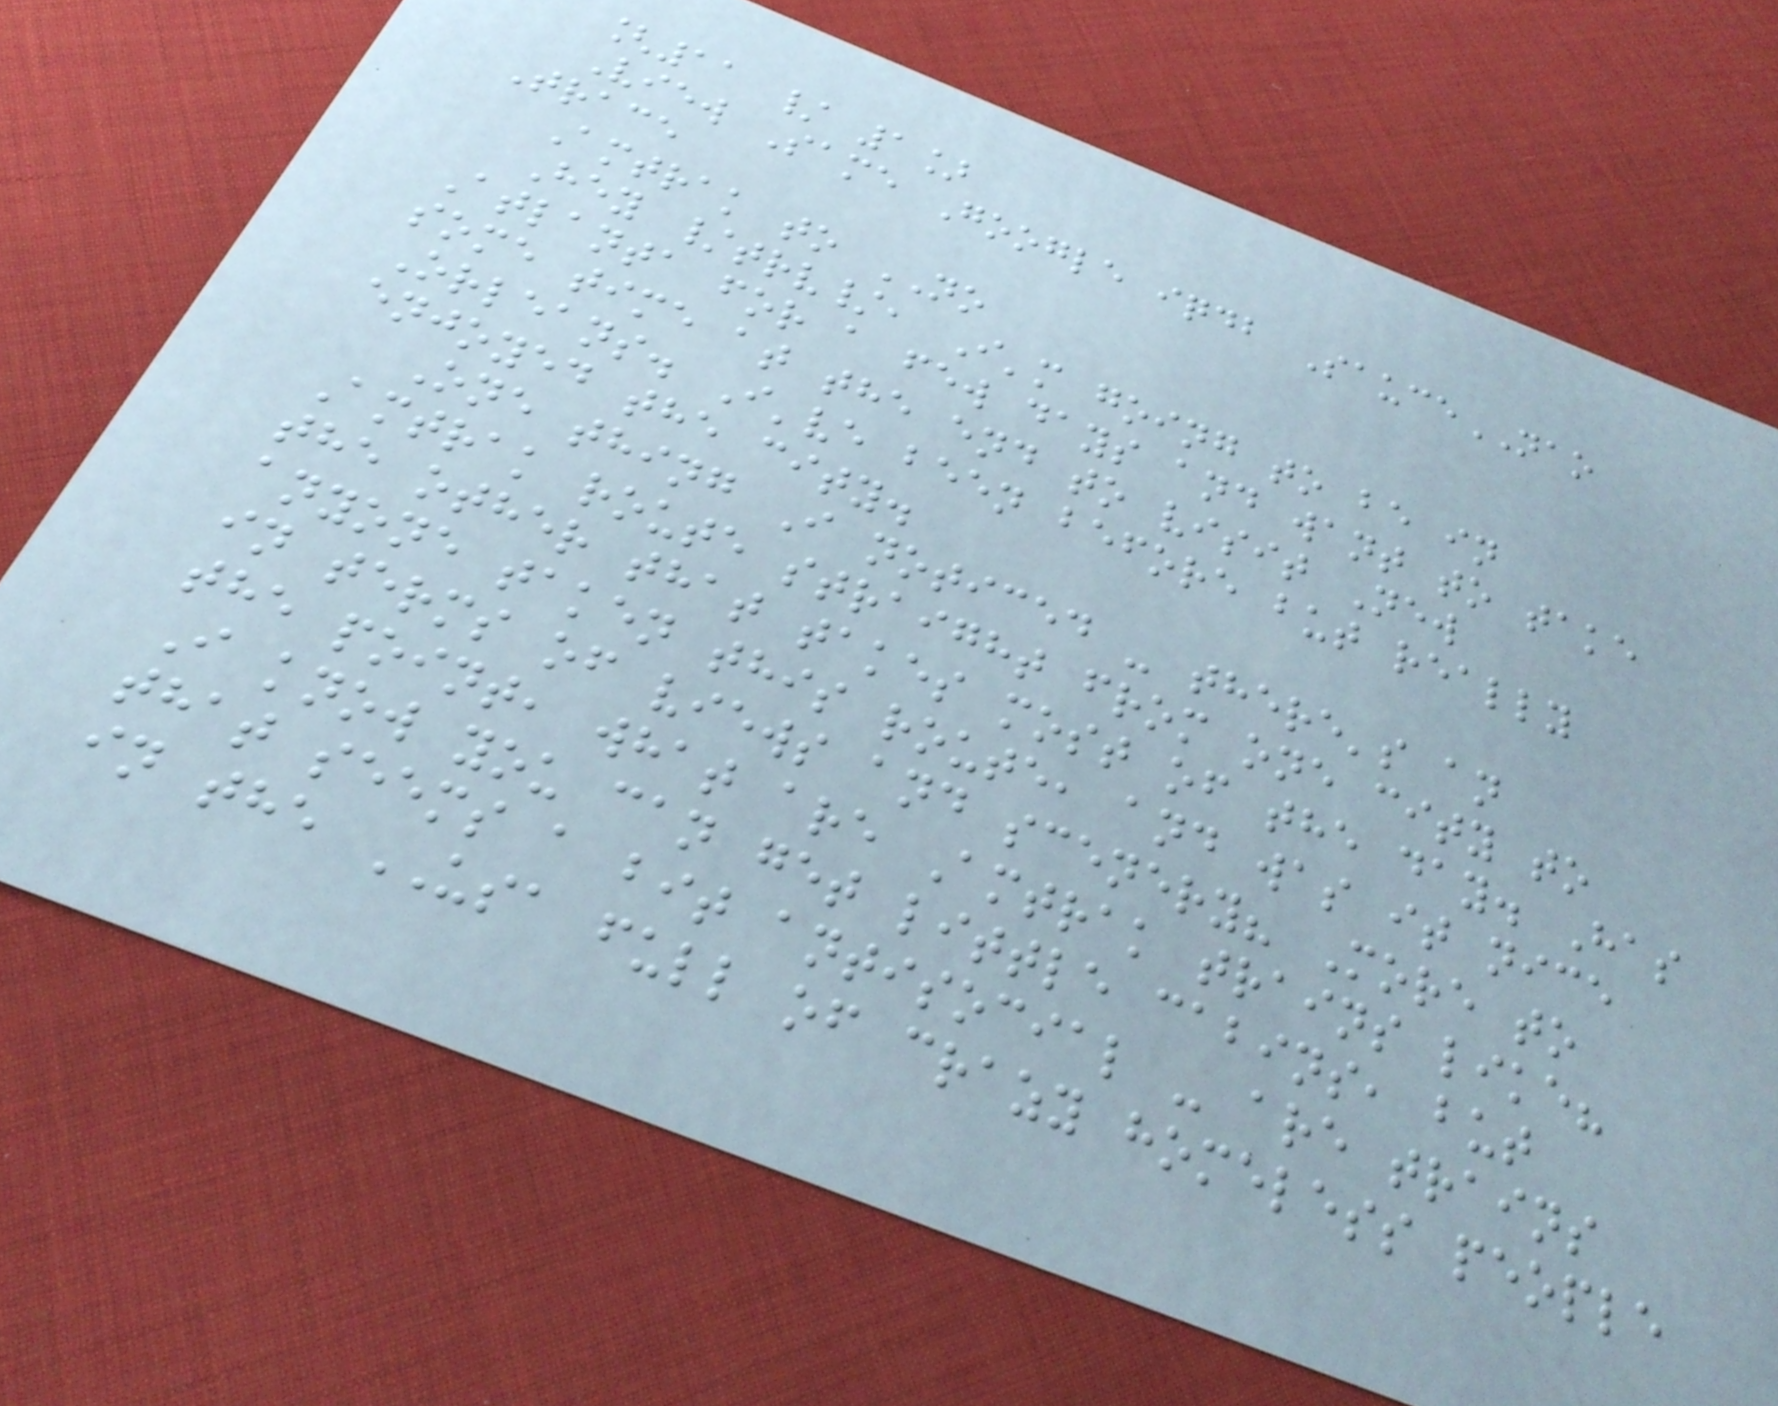[11 / 1]
View Same Google iqdb SauceNAO
Trace
Amtrak to NO
Hey /trv/, I'm going to be in
Atlanta for a few days and want to take
some time at the end to visit New
Orleans. I've been before but really
enjoyed the city.
One thing I noticed - there's an
Amtrak route straight from one city to
the other that takes most of the day. Has
anyone taken this route, and was it nice
in terms of views and scenery? More to
the point, what are Amtrak trains like?
I know you can get little cabins, but
that seems a bit antisocial - are trains
in the USA full of crazy homeless people
